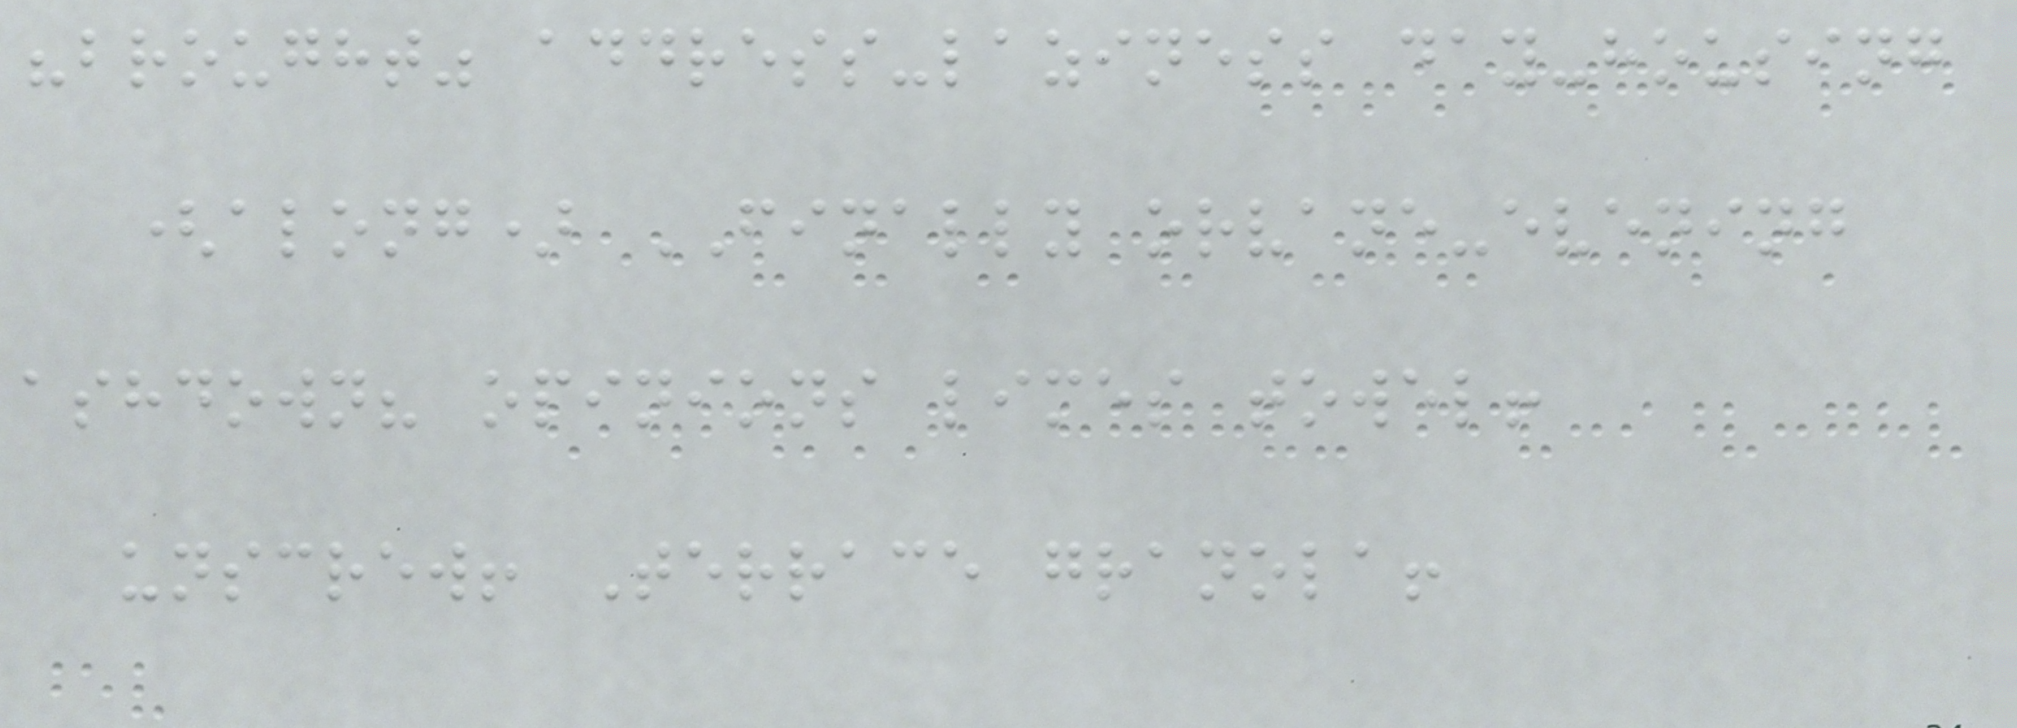"brought" address-laziness day-housing
(along) FINALLY orvane-evening
ashdown? opinions limes towel!
unscrew! Terrace granola!
